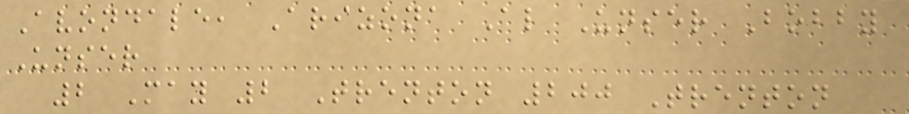Avondale, Arizona Al Unser Bobby
Unser
2 May 2 Trenton 200 Trenton
